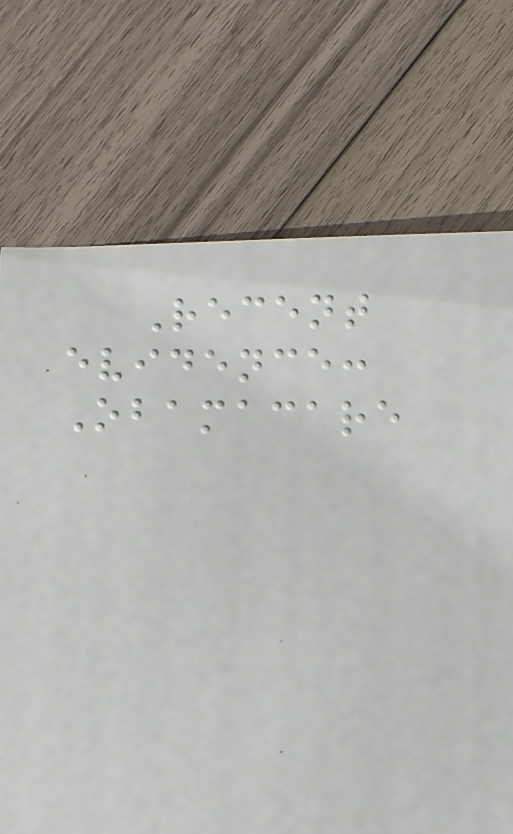Recent
evidence:
Obamacare
